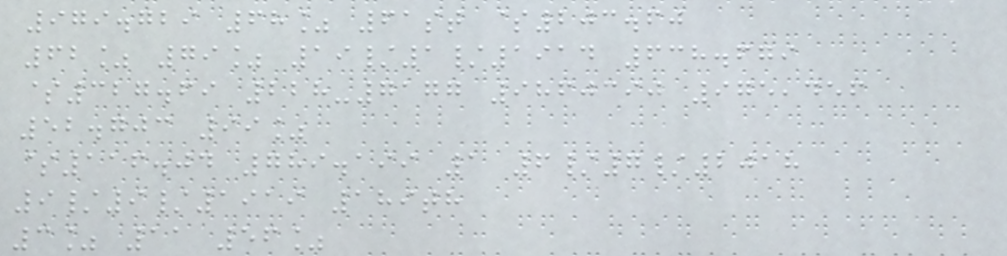979.729 68% 61st $203.60
62% 79% 19/1/1914 638.679
$327.69 228-7177 9860390 975,456
52.703 99%
$116.04 789.199 1 6/7/2018
9/9/1919 189th
3% 11 56%
